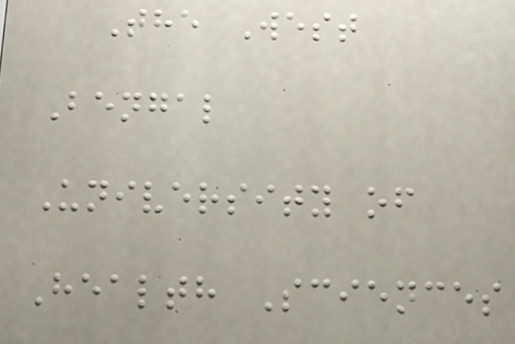The West
Bengal
University of
Health Sciences
